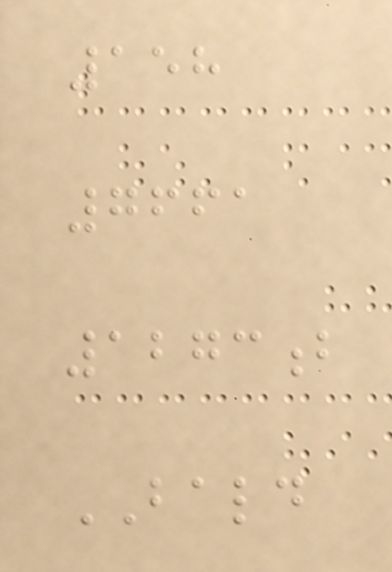158
7661
1273b
BALD
